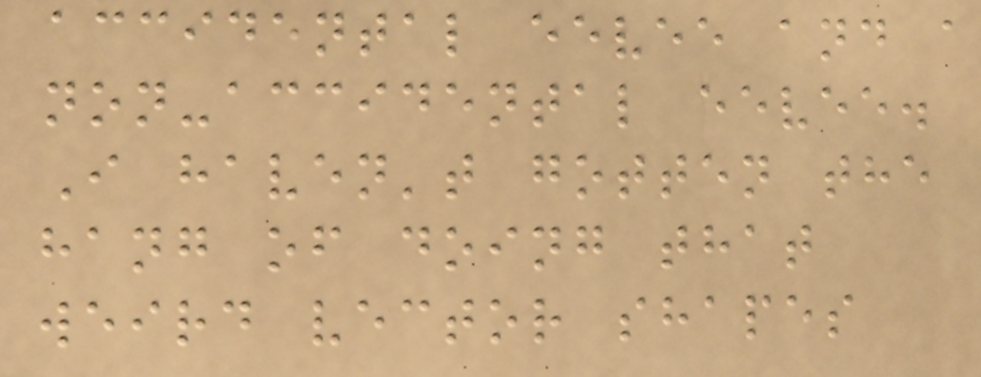accidental eevee and a
non-accidental eevee.
I haven't gotten the
hang of doing that
weird vector shapes
